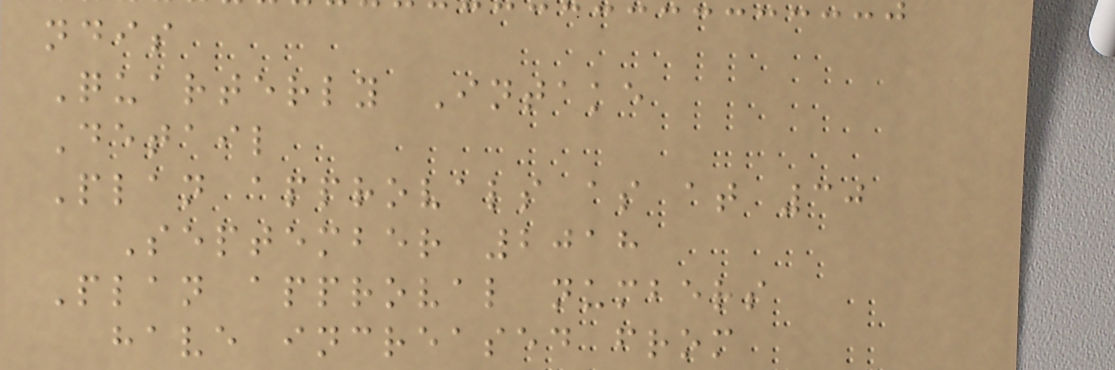ndis
Quarterly Intake
Detail
Plan approvals as at 30
September 2018
Plan approval numbers
have increased from
